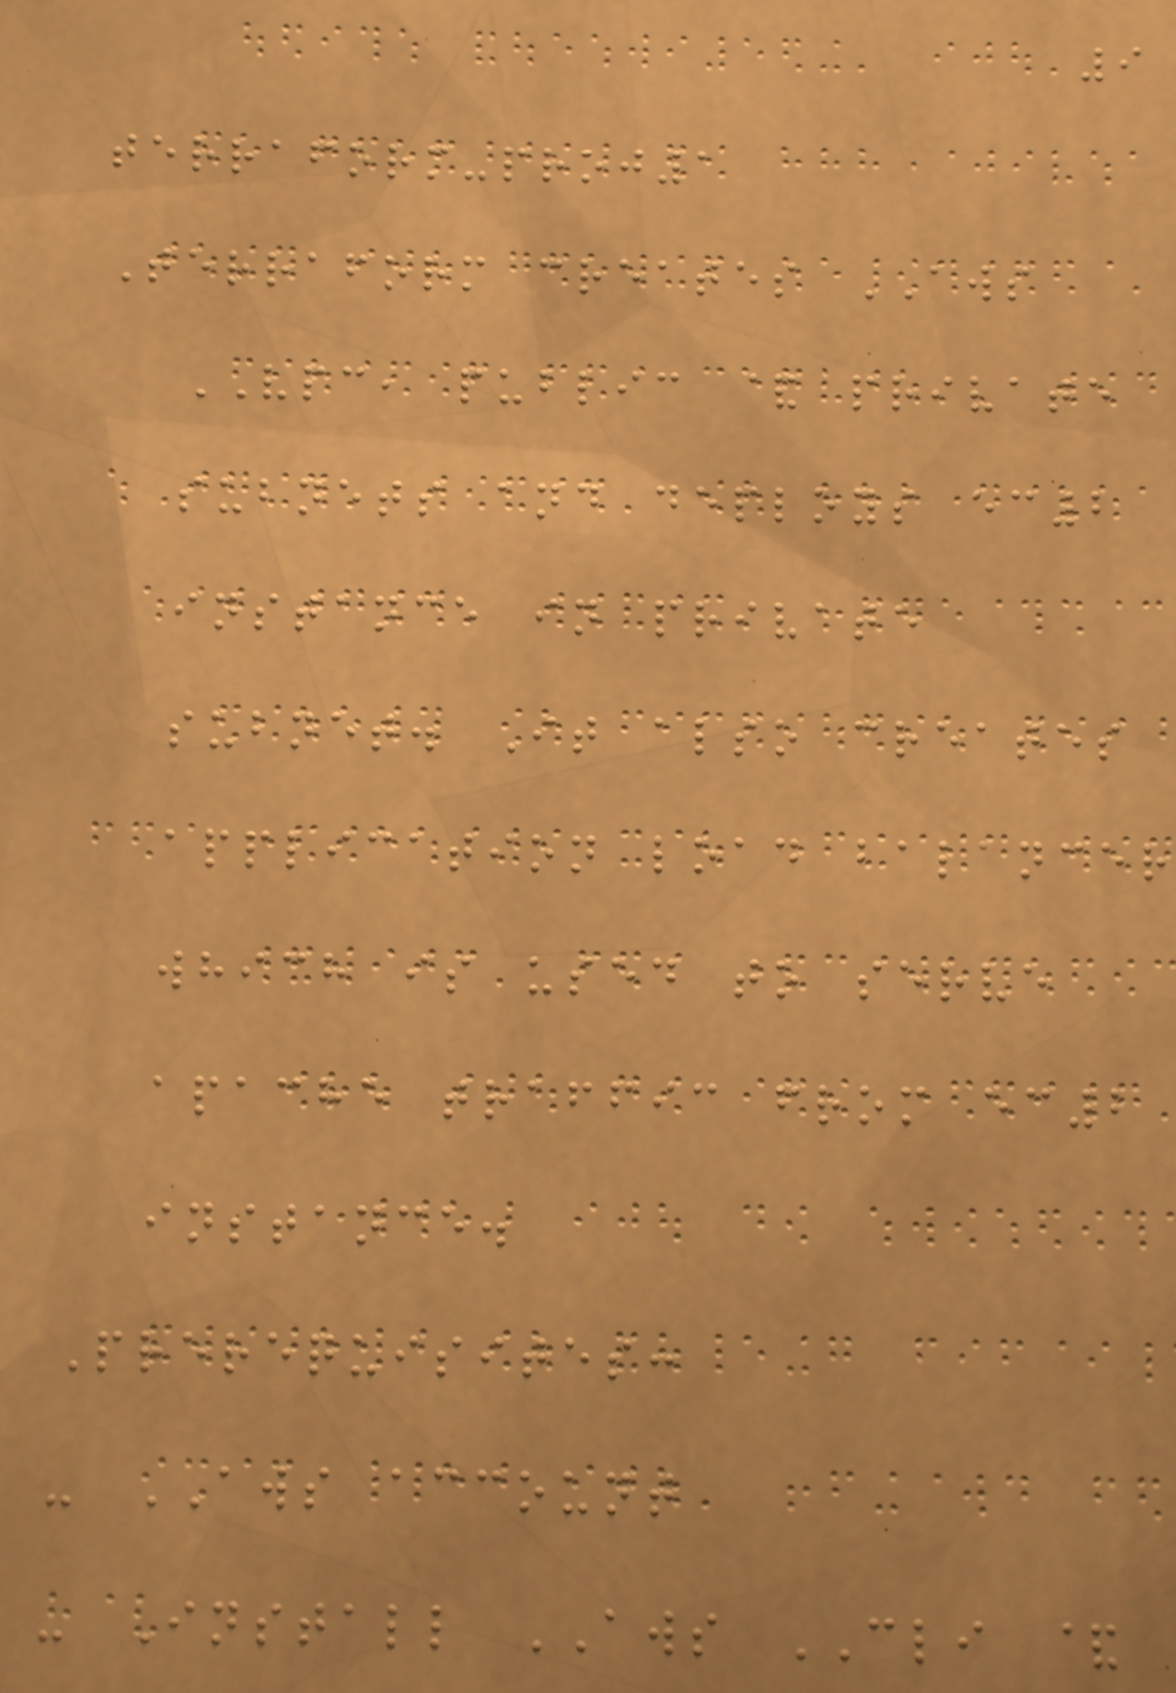9
terraform-proj1
Terraform creates AWS
VPC, public & private
subnets and deploys ec2
instance in private
subnet. It also creates
application load balancer
which is used to serve
apache traffic from ec2
instance.
Prerequisites:
- AWS account
- Install AWS CLI &
